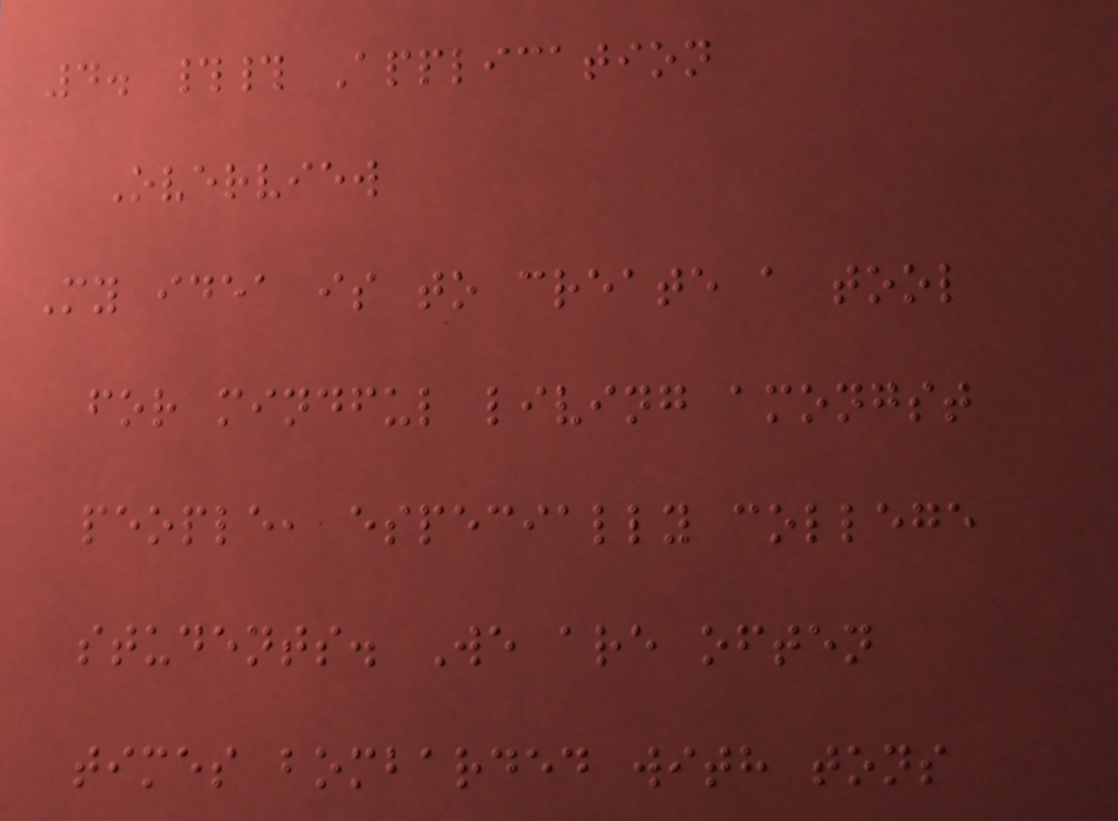4. ## Application
Overview
My idea is to create a tool
for mindful living amongst
people, especially college
students. We are often
times bombarded with tons
